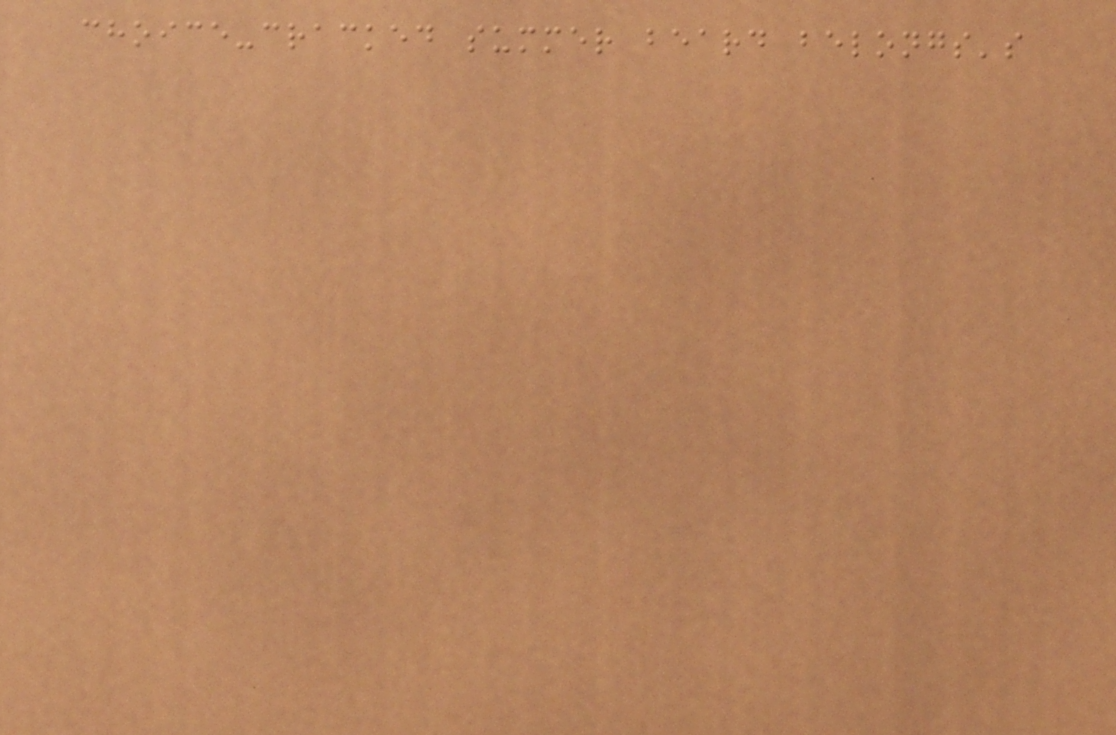choice-cracked summer beard belongs's
